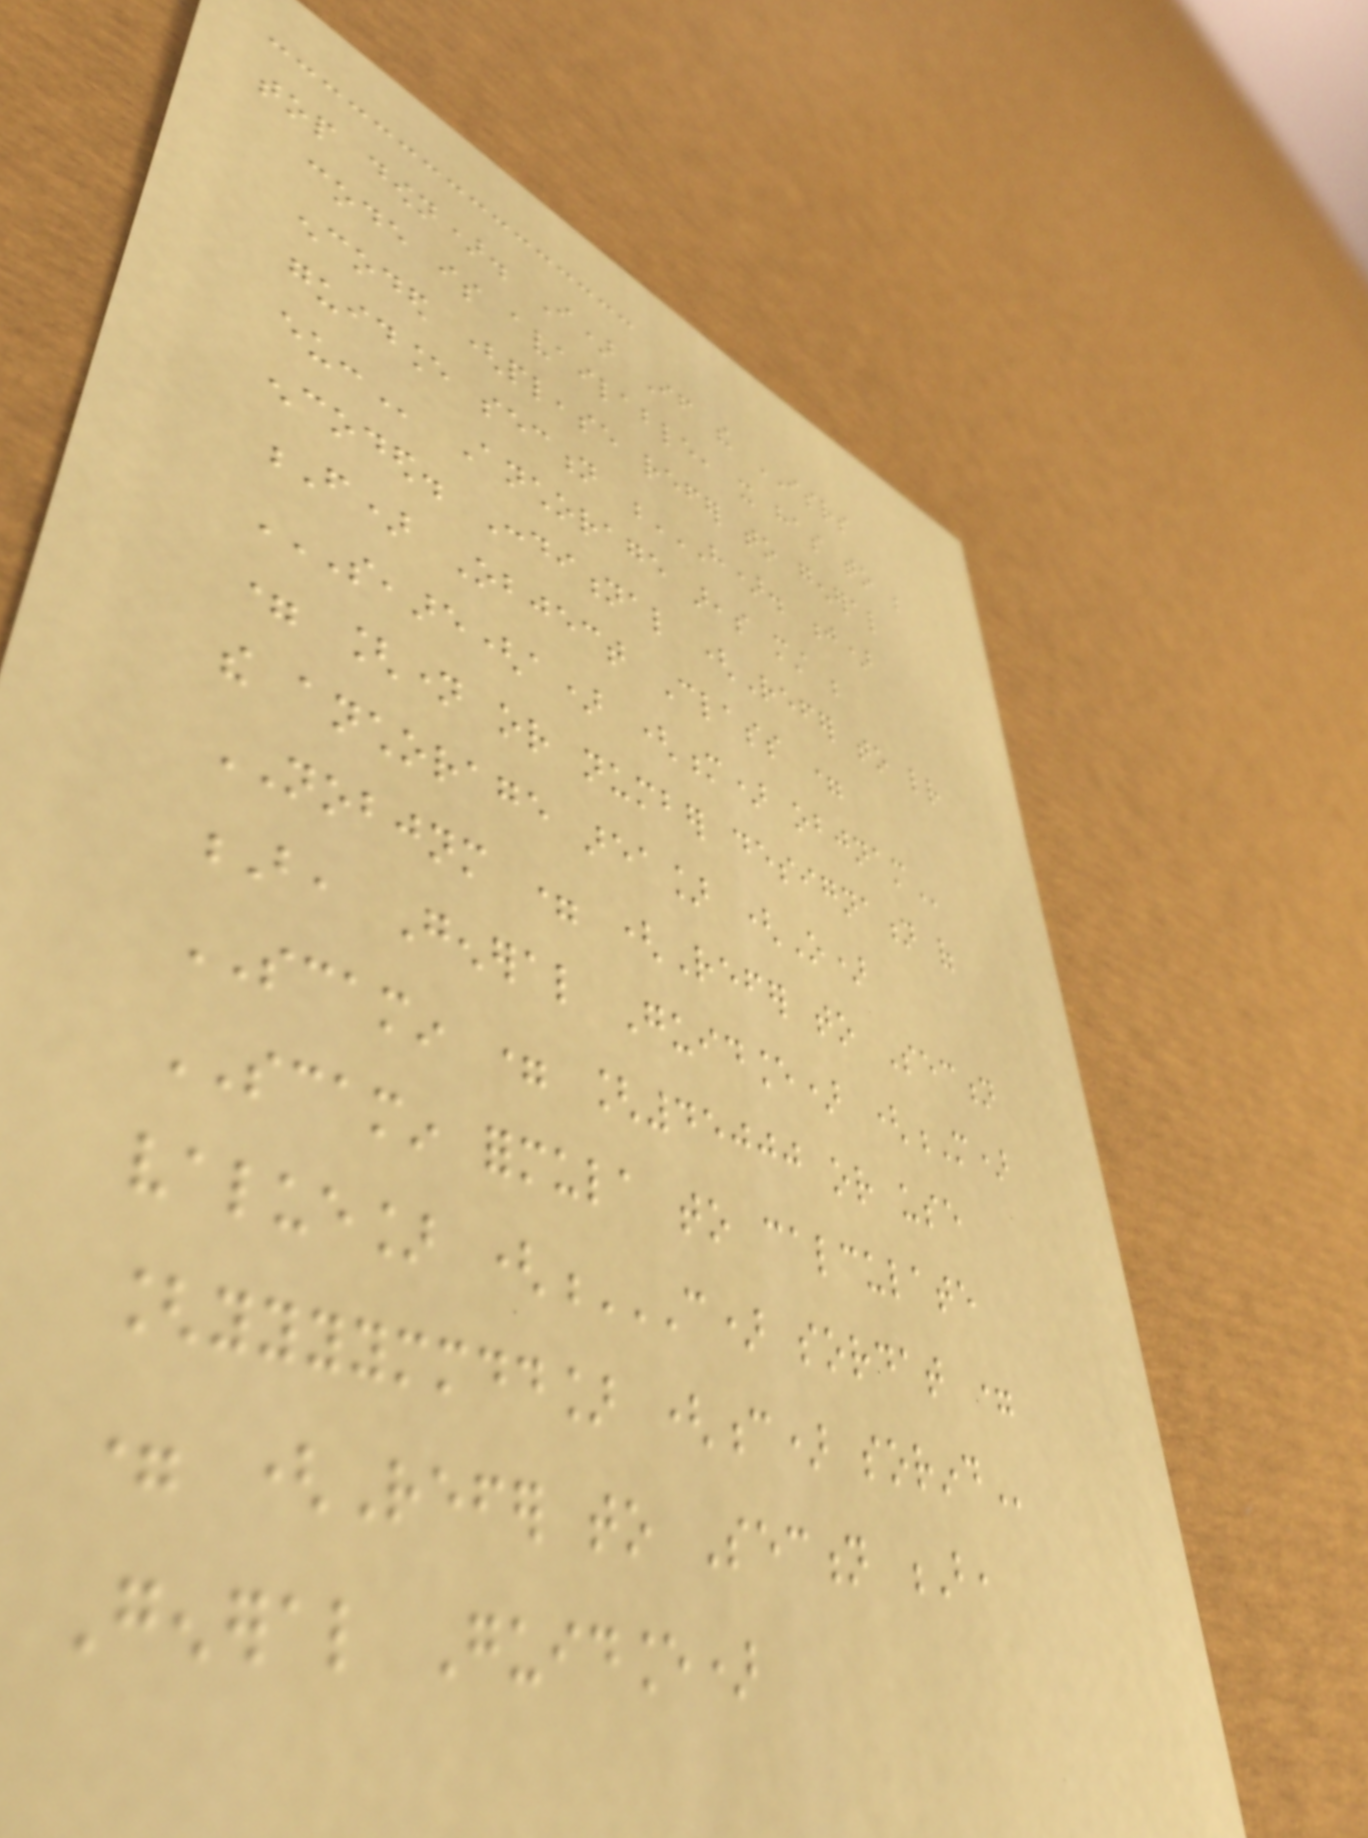top down). I) If the ISRS
code is available, it has to be
encoded (please refer to general
guidance section H). J)
EU: Anchorage areas must be
encoded. Conditional (Refer to letter
F) Object Class =
SEAARE(A) (M) OBJNAM
= [name or number designation of
the anchorage area] (O)
NOBJNM = (Refer to Section
B, General Guidance) (M)
SCAMIN = [45000 or use
SCAMIN formula to calculate
value] (C) SORDAT =
[YYYYMMDD] (C) SORIND
= (Refer to Section B,
General Guidance)
